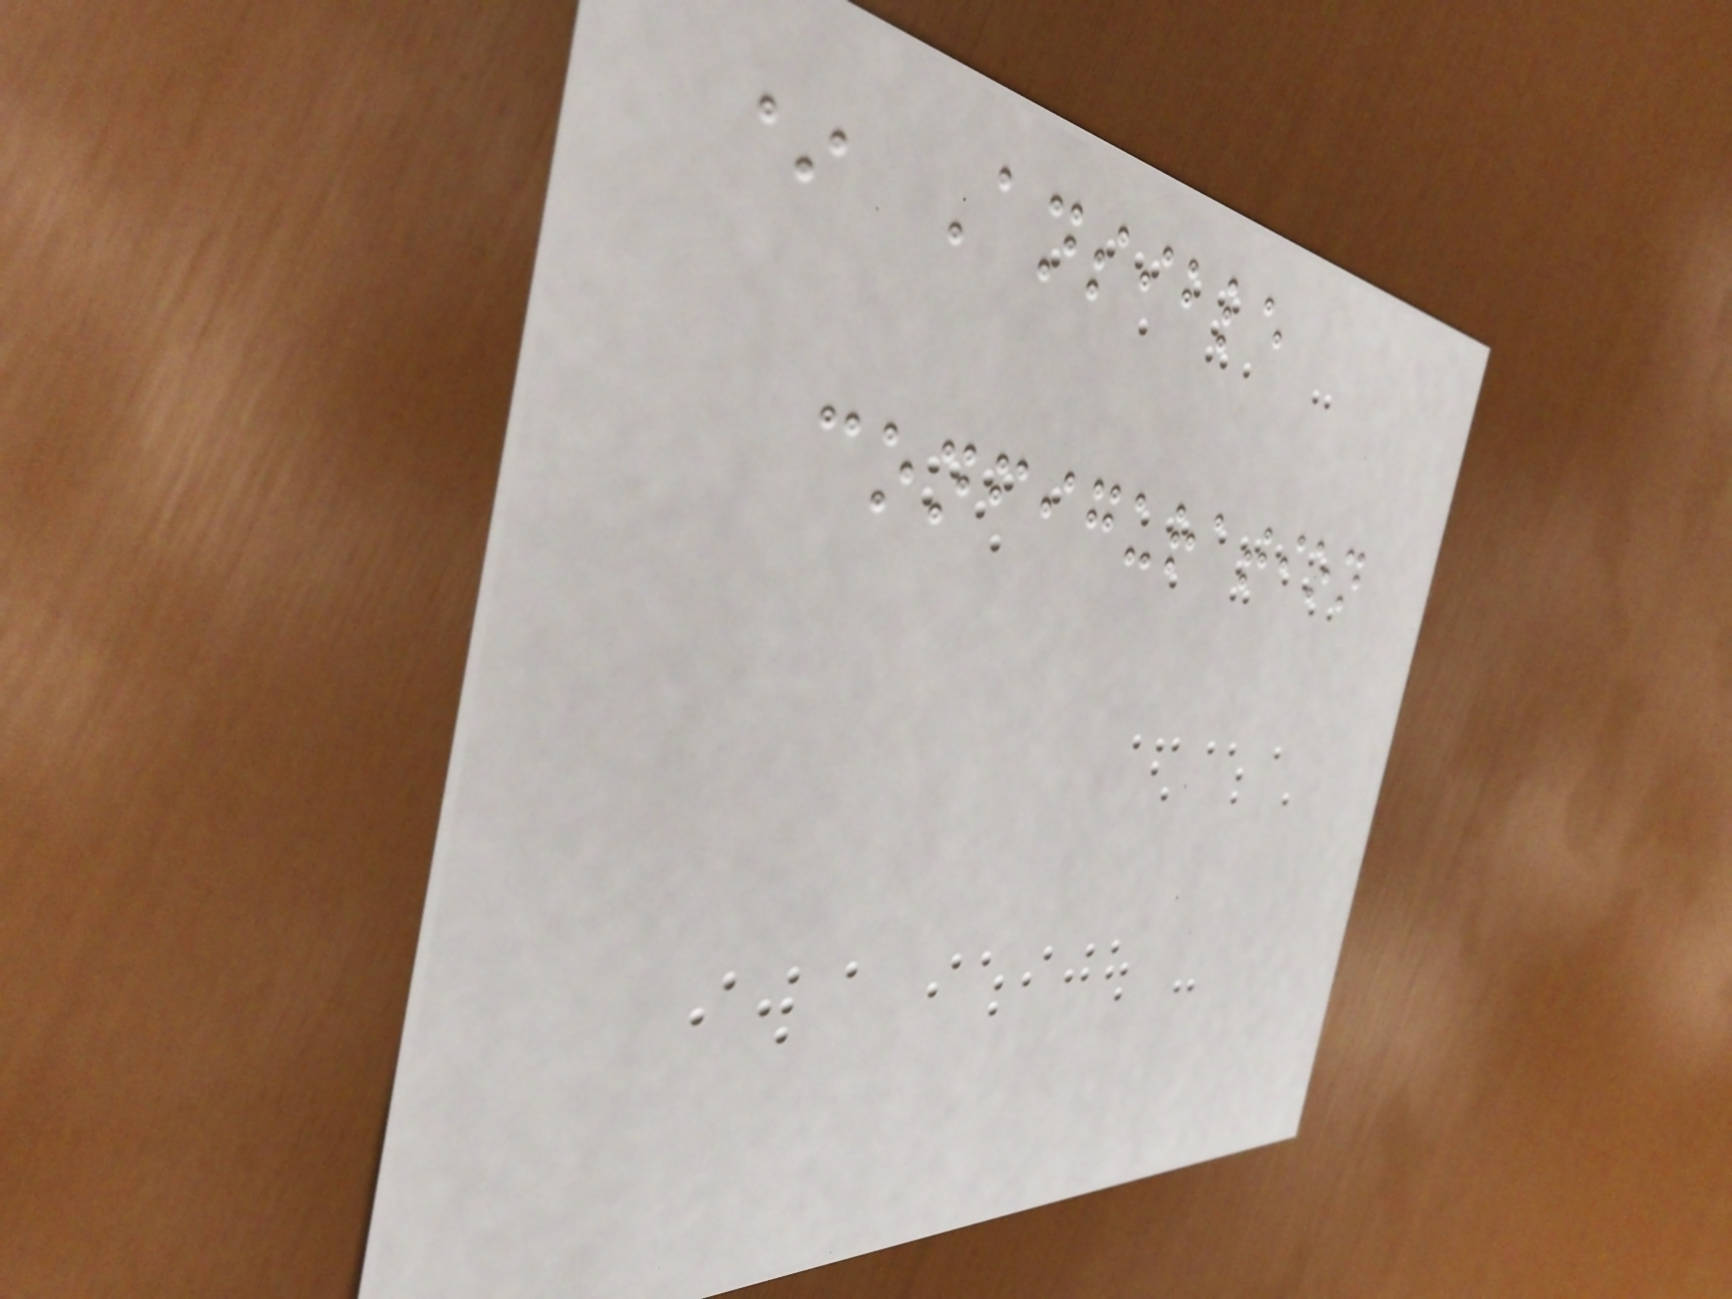* Ansible
configuration
